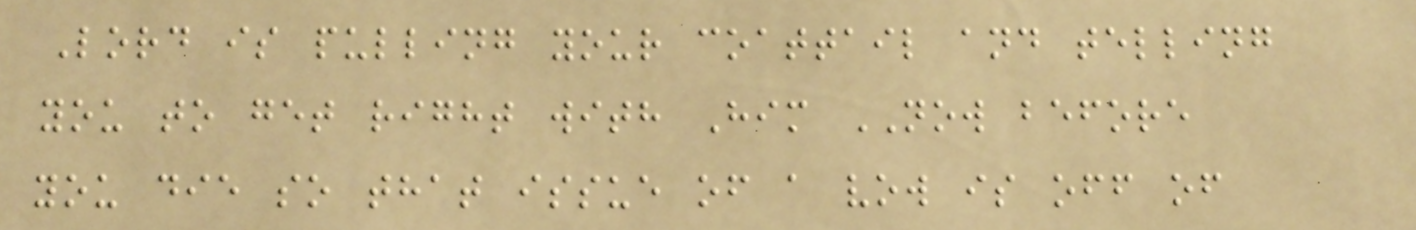Lord is pulling your coattail and telling
you to get right with Him NOW before
you die so that issue of a vow is off of
